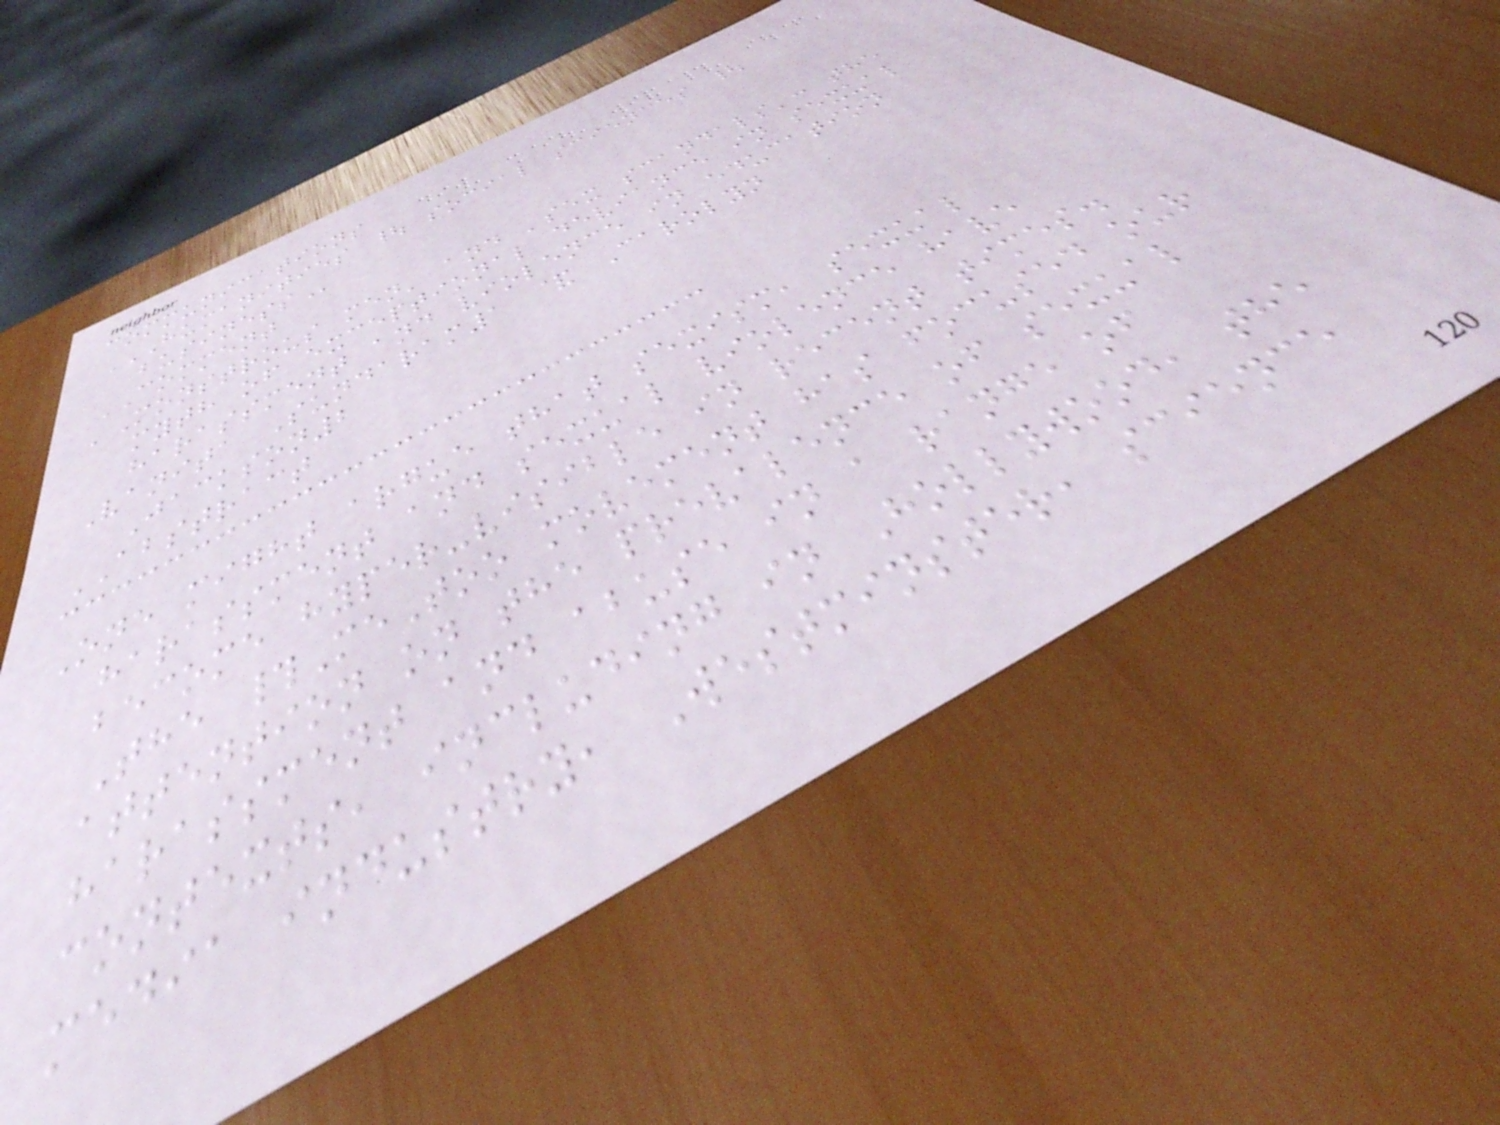communications
HUMANITIES | SOCIAL SCIENCES |
BUSINESS
COMMENT
'Monstrous men' and 'sex scandals': the
myth of exceptional deviance in sexual
harassment and violence in education
Vanita Sundaram1 & Carolyn
Jackson2
ABSTRACT
One might argue that sexism, sexual
harassment and sexual violence have
become hyper-visible in recent times.
The #MeToo movement has focused our
attention on the prevalence of sexual
harassment and abuse in a range of
contexts, including in Hollywood, the
media industry, Westminster, science
